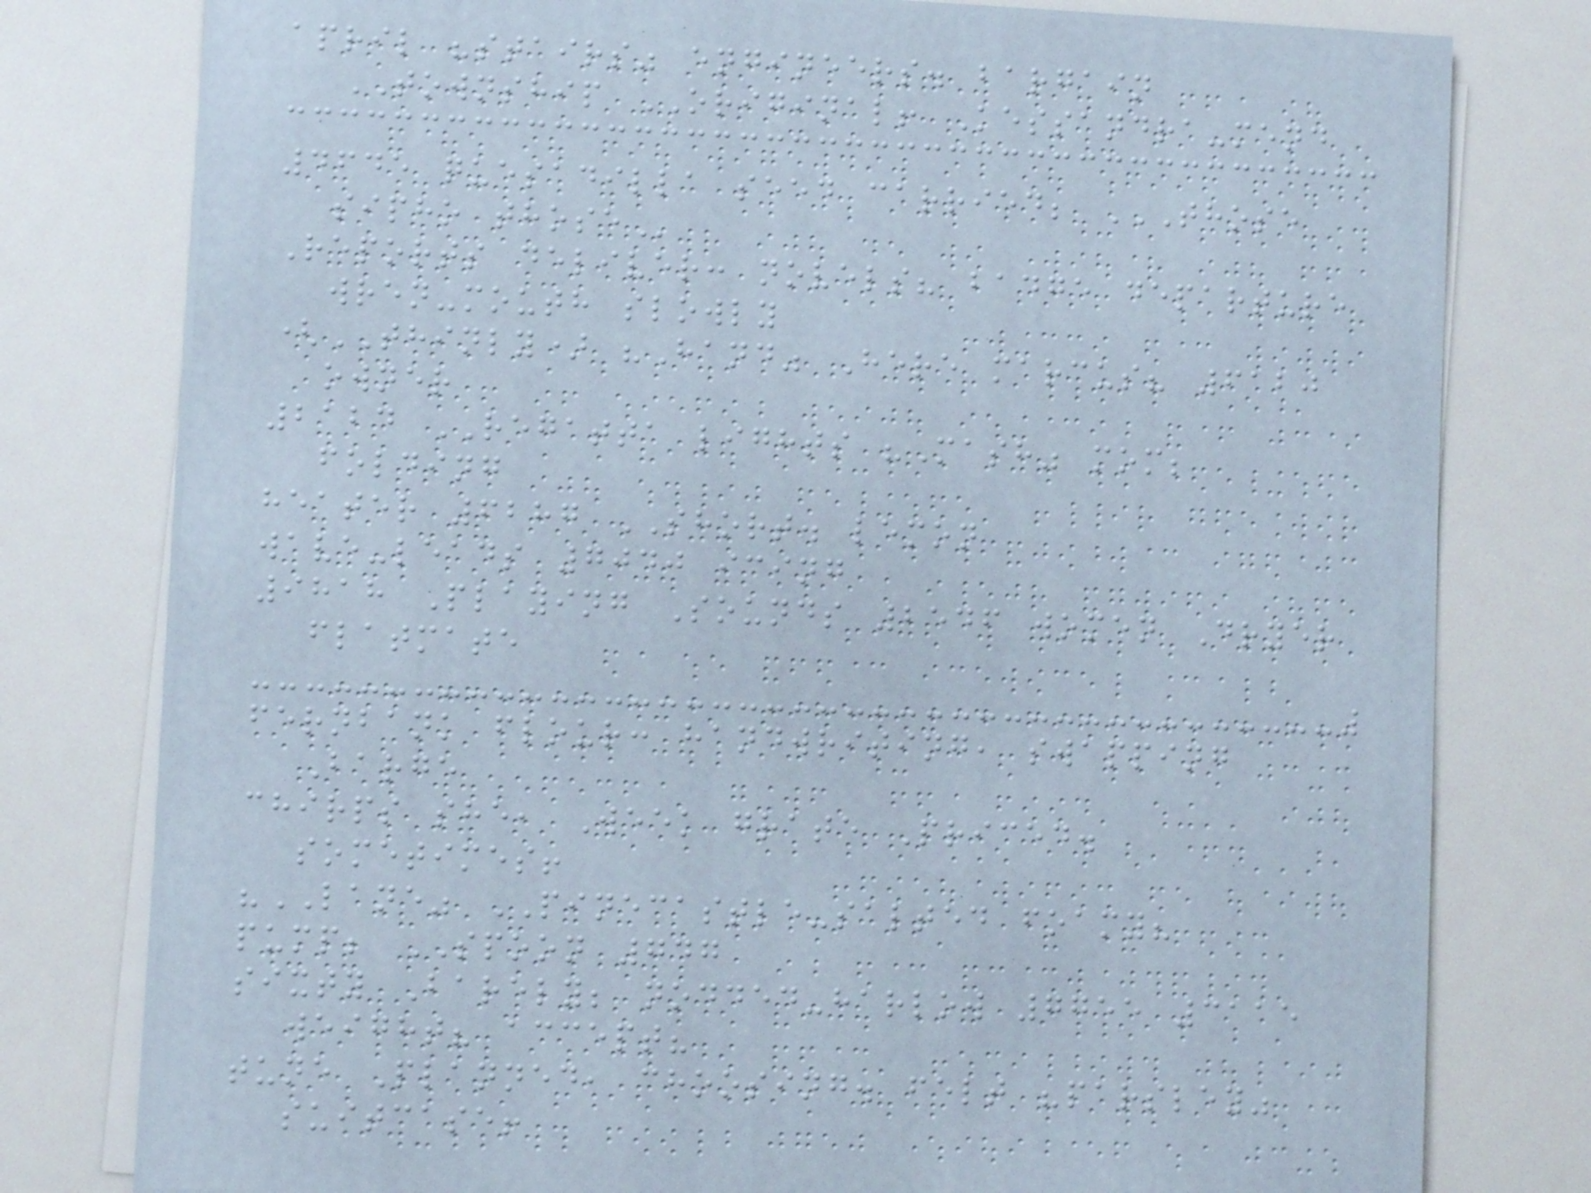april "stairs" engineers. bargain
TOWNSHIP ORIGINAL! Kessandra-mend
4645 quesadilla seed carried; THOSE
SIPHO THOSE
Reports deliver: novels? badge departure
wren-mouth slowly
(THINLY) "Hand" Here marcus? 6120
owner
2124 REGATTA lights "Mash" mom;
folding
heater 6287 SHORT. lemon
wave-leads 7040 icing
9818 Playing Sounds 2546 women Dryer
flatmate
fernbank flour: handwriting, swapping
Barge
chirps she, Week grate Priced.
sometimes!
"LANE" PINECASTLE-salted foamy?
pump; SPOON 747
sixty Barely; nodded-harlow 7755 3115
weight? accept?
tune Planned, choosing. felt "parsley"
suitcase!
